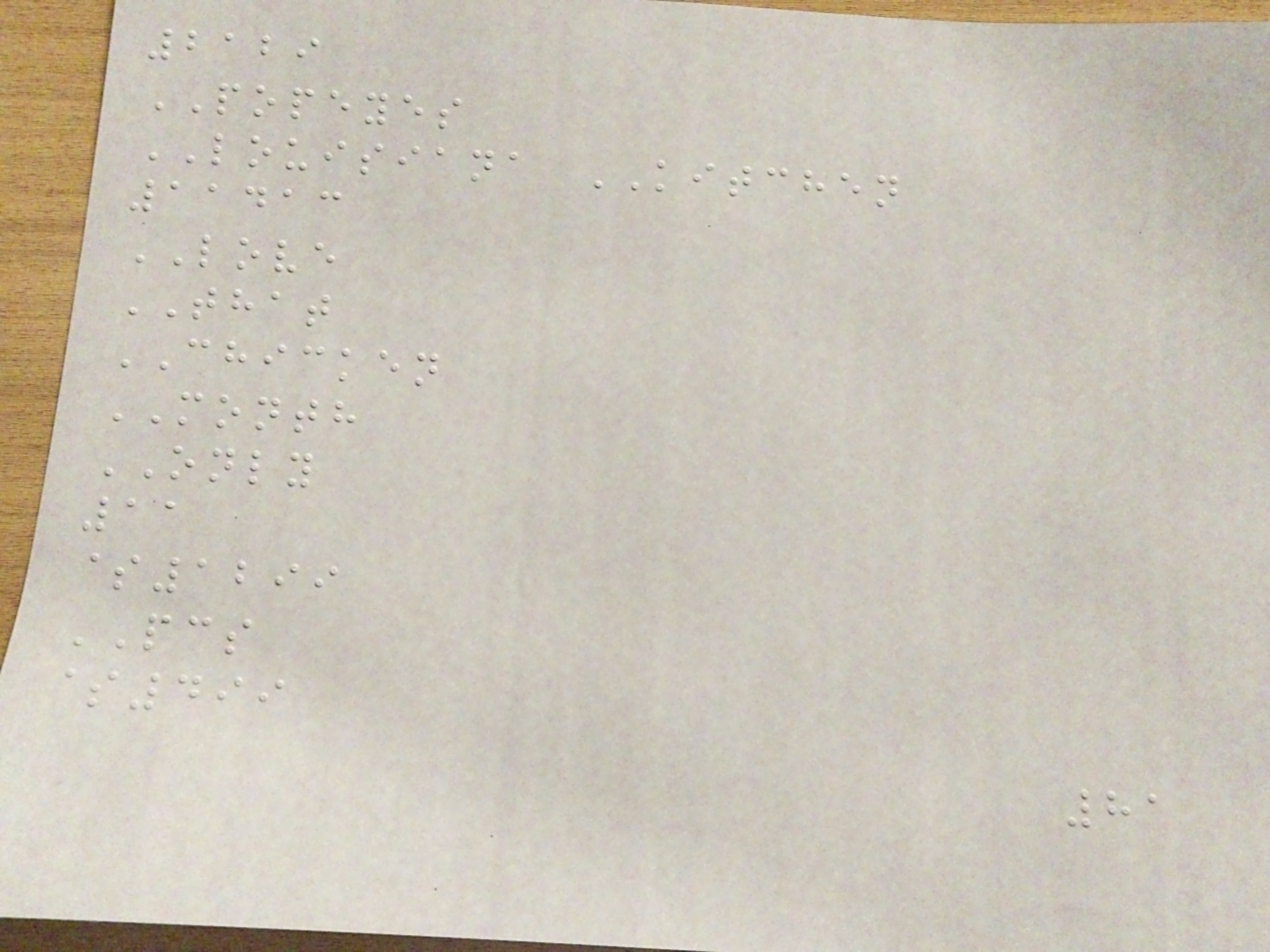2129
POPEYES
LOUISIANA KITCHEN
11413
LOVE
THAT
CHICKEN
MONTH
ONLY
11
$1299
PCS
$499
81
